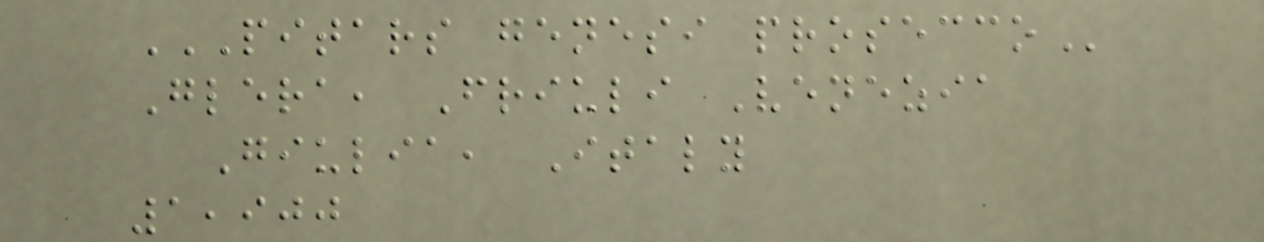PITARS GENESI PROSECCO
Glera, Friuli Venezia
Giulia, Italy
1,900
